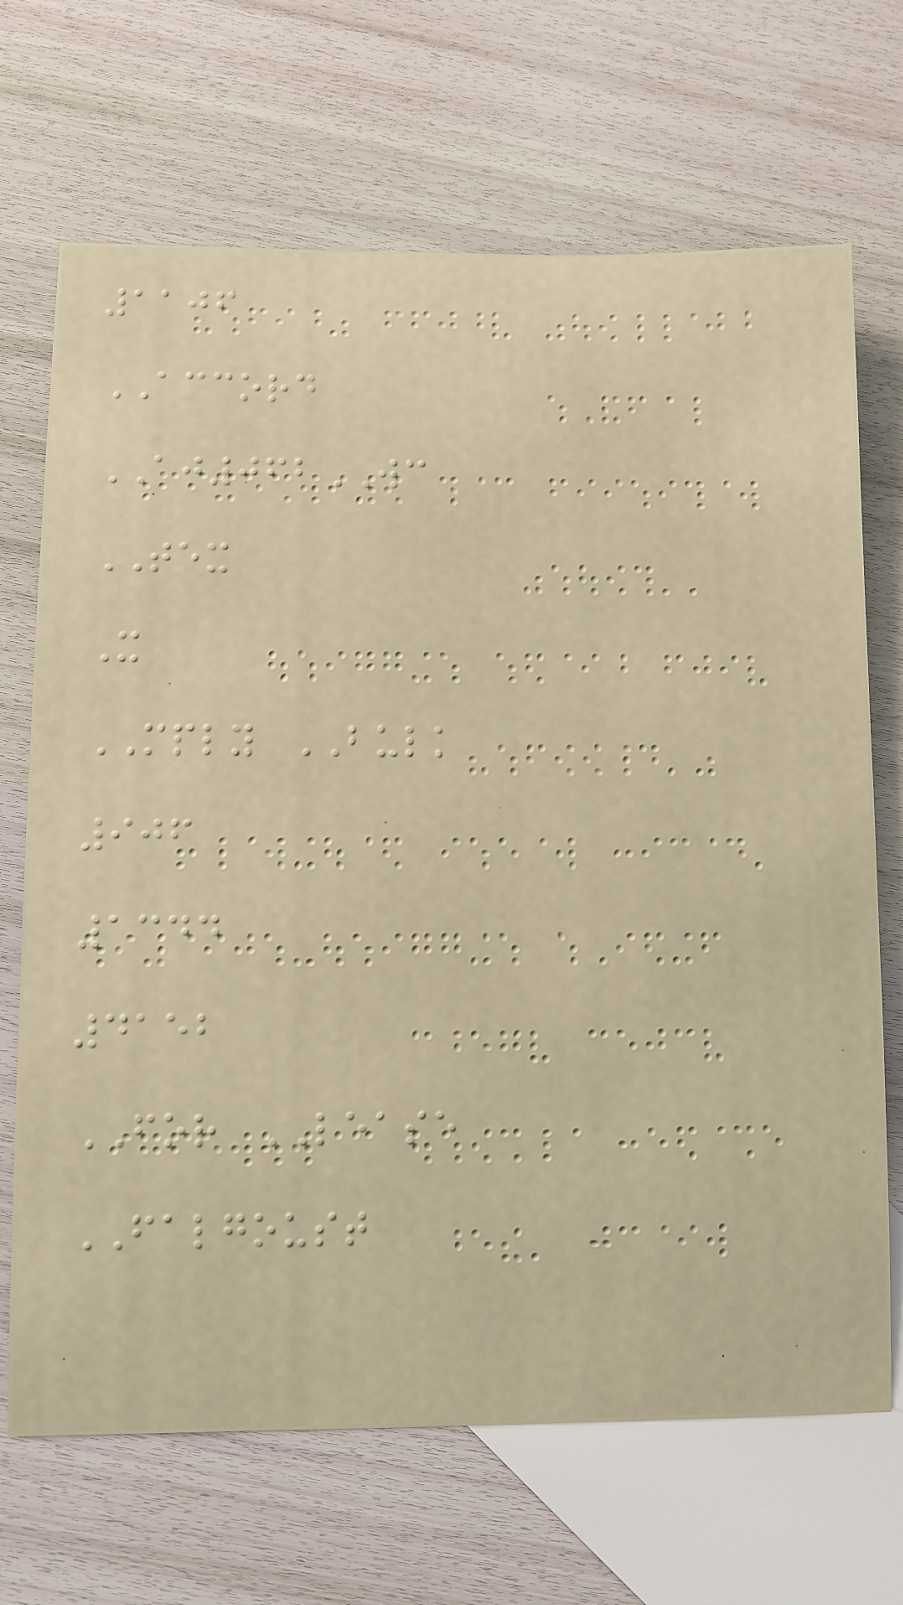1106
ACCORD
AJ062WC
TEX
X
MPLY BULK
906
1344
4152
FOR LEASE
FALGOUST
